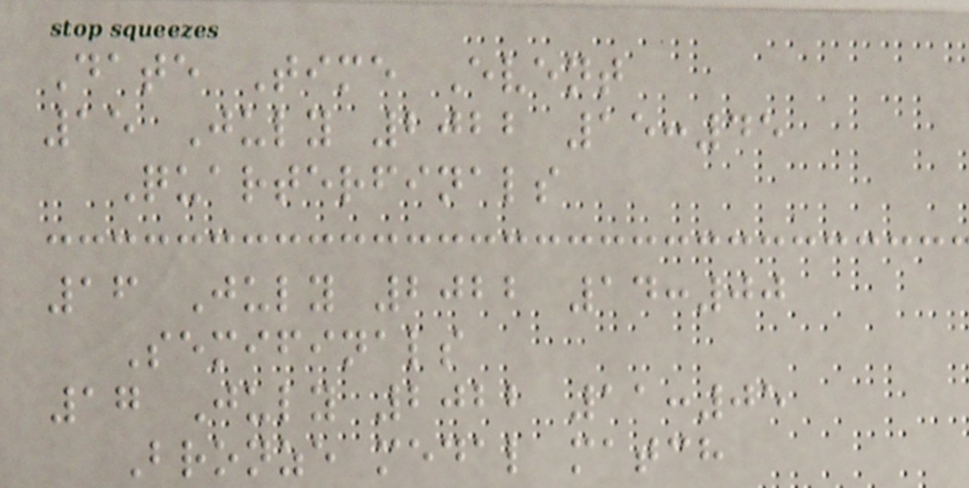Date Time Event
15 July 2022 15:45
Quarterfinals
16 July 2022 14:00
Semifinals
17 July 2022 11:05
Bronze medal match
